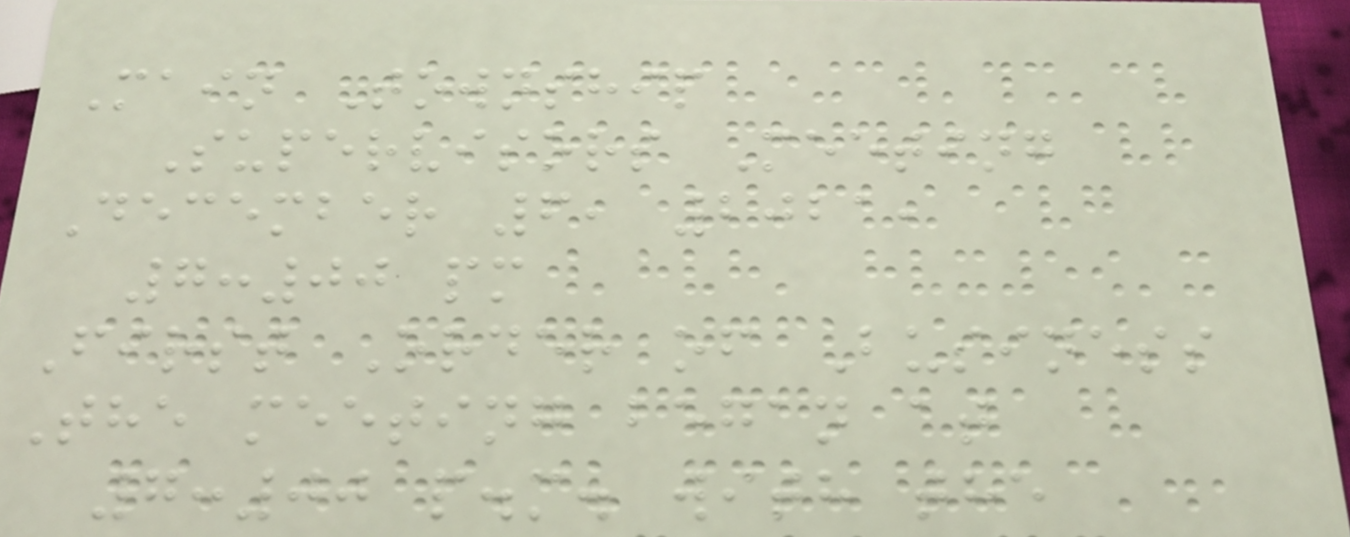Main Township
Supervisors Meeting
December 6, 2021,
7:00 pm
First Order of Business
The meeting began at
7:00 p.m. with the
